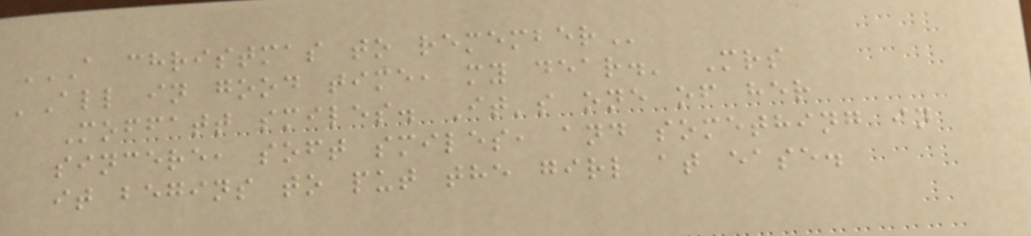A CHRISTMAS TO REMEMBER
'All in good time, my dear.' Mrs
Moffatt smiles. It's one of her
sincere, soft smiles, and something in
it begins to put the girl at ease.
